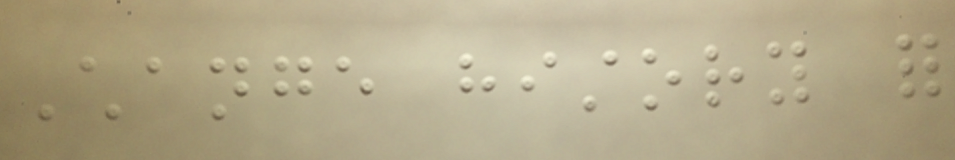Change history for
